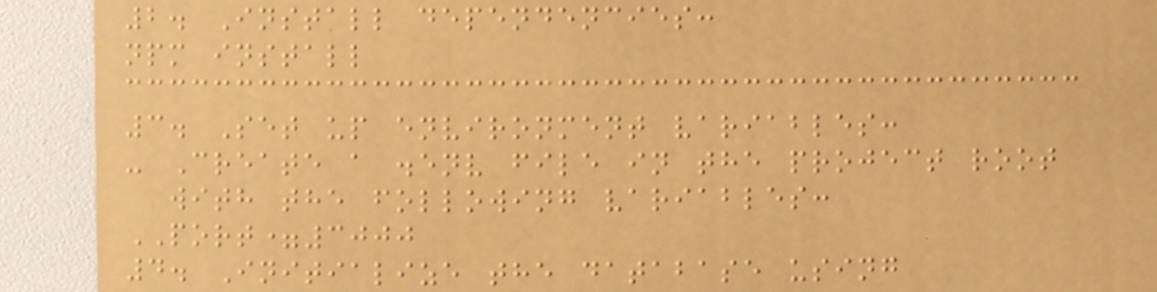2. Install dependencies:
npm install
3. Set up environment variables:
- Create a .env file in the project root
with the following variables:
PORT=3000
4. Initialize the database using
